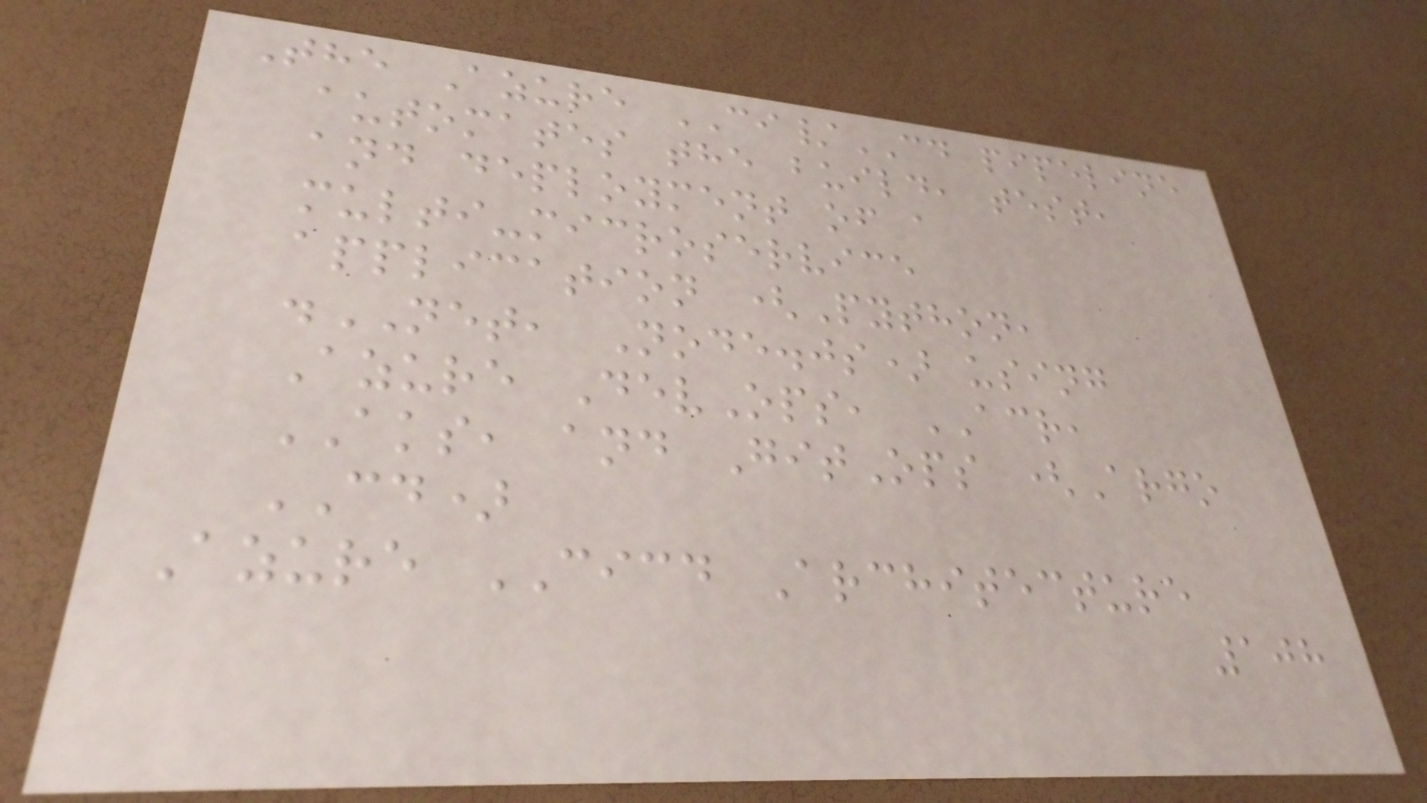The Azure CI/CD pipeline
automates the build, test,
and deployment of a
multi-microservice
application (Python,
.NET, Node.js) using
Azure DevOps, ACR,
AKS, and GitOps (Argo
CD)
Azure CICD Architecture
108
